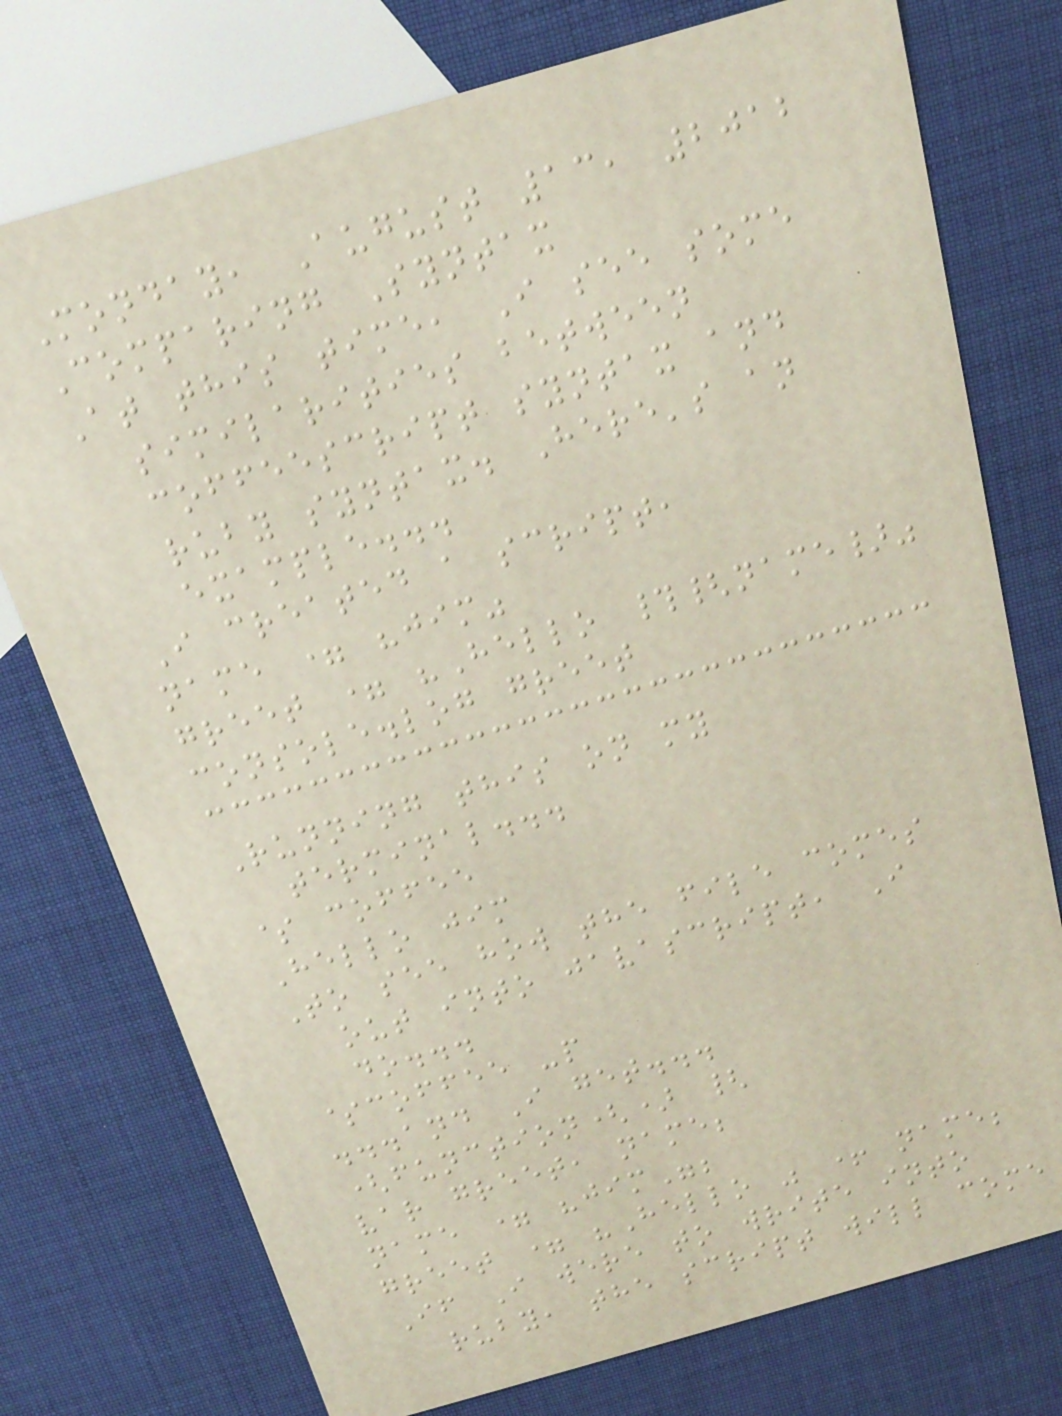Monday, August 13, 2012
Comparing Syntax
At this time, I see some
similarities between
coffeescript syntax and
ruby syntax. Here's an
example...
I created a script,
name = "jim"
greet = "Hello #{name}"
console.log greet
Running this on my
terminal...
$ coffee
Hello jim
To see how the file comes
out into javascript, I
do...
$coffee -p
...and I get...
(function() {
var greet, name;
name = "jim";
greet = "Hello " + name;
If I were to write into
ruby, the script will come
